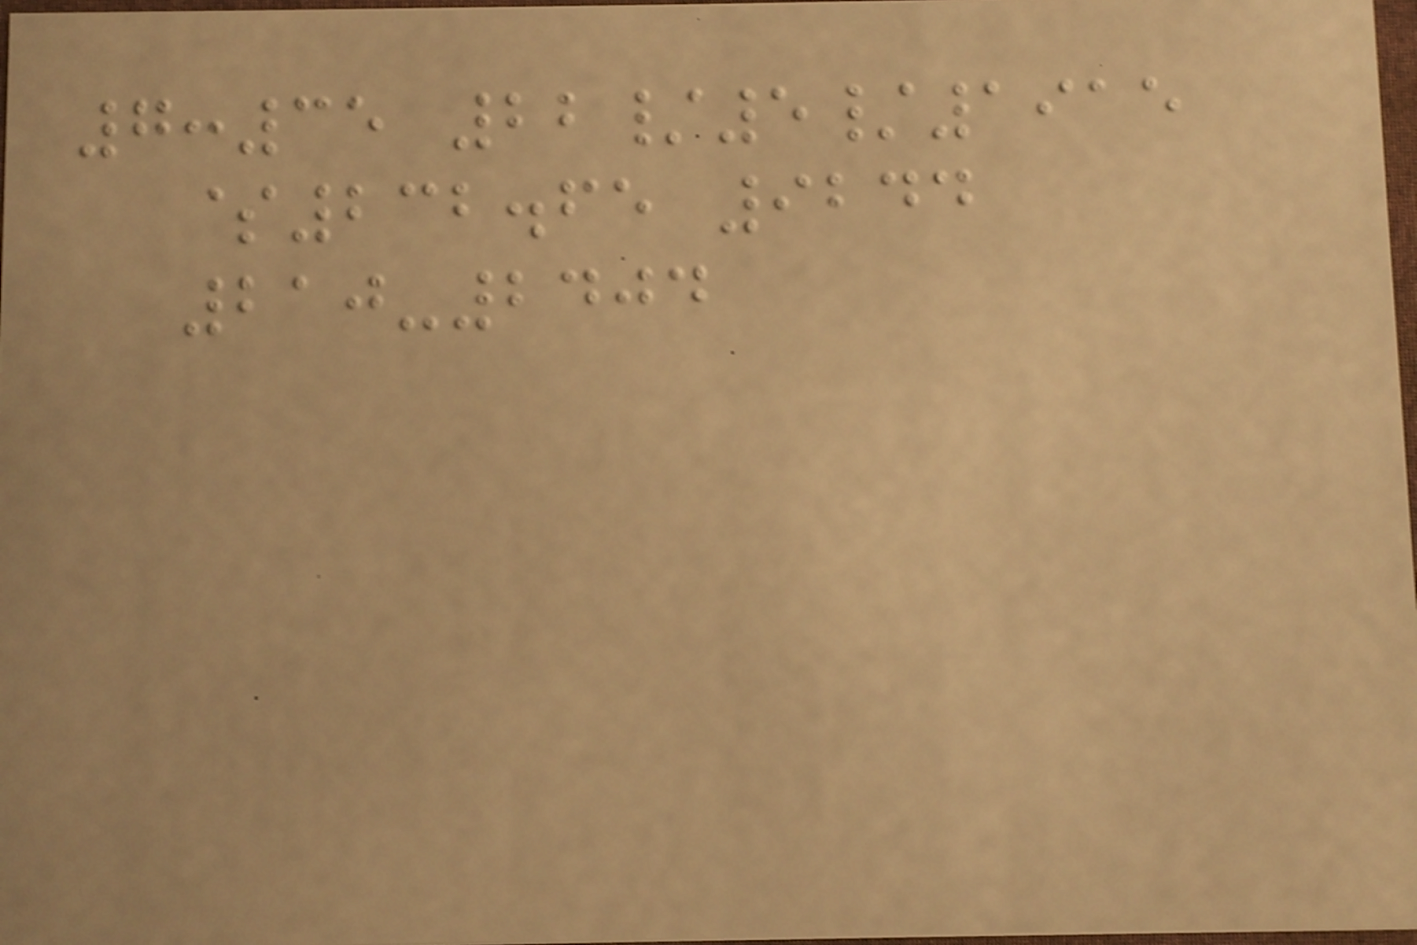7:35 22/5/1915
$232.65 9244
210-2404
